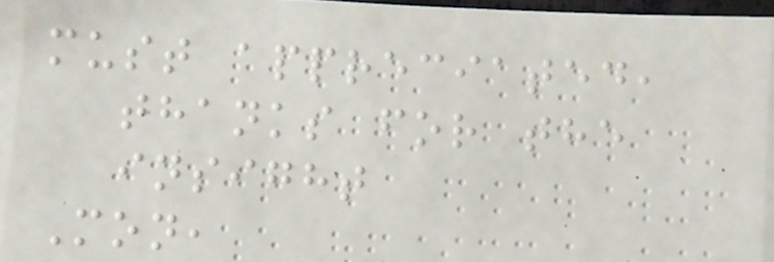must appreciated,
thanks for the
insight
Mon,
